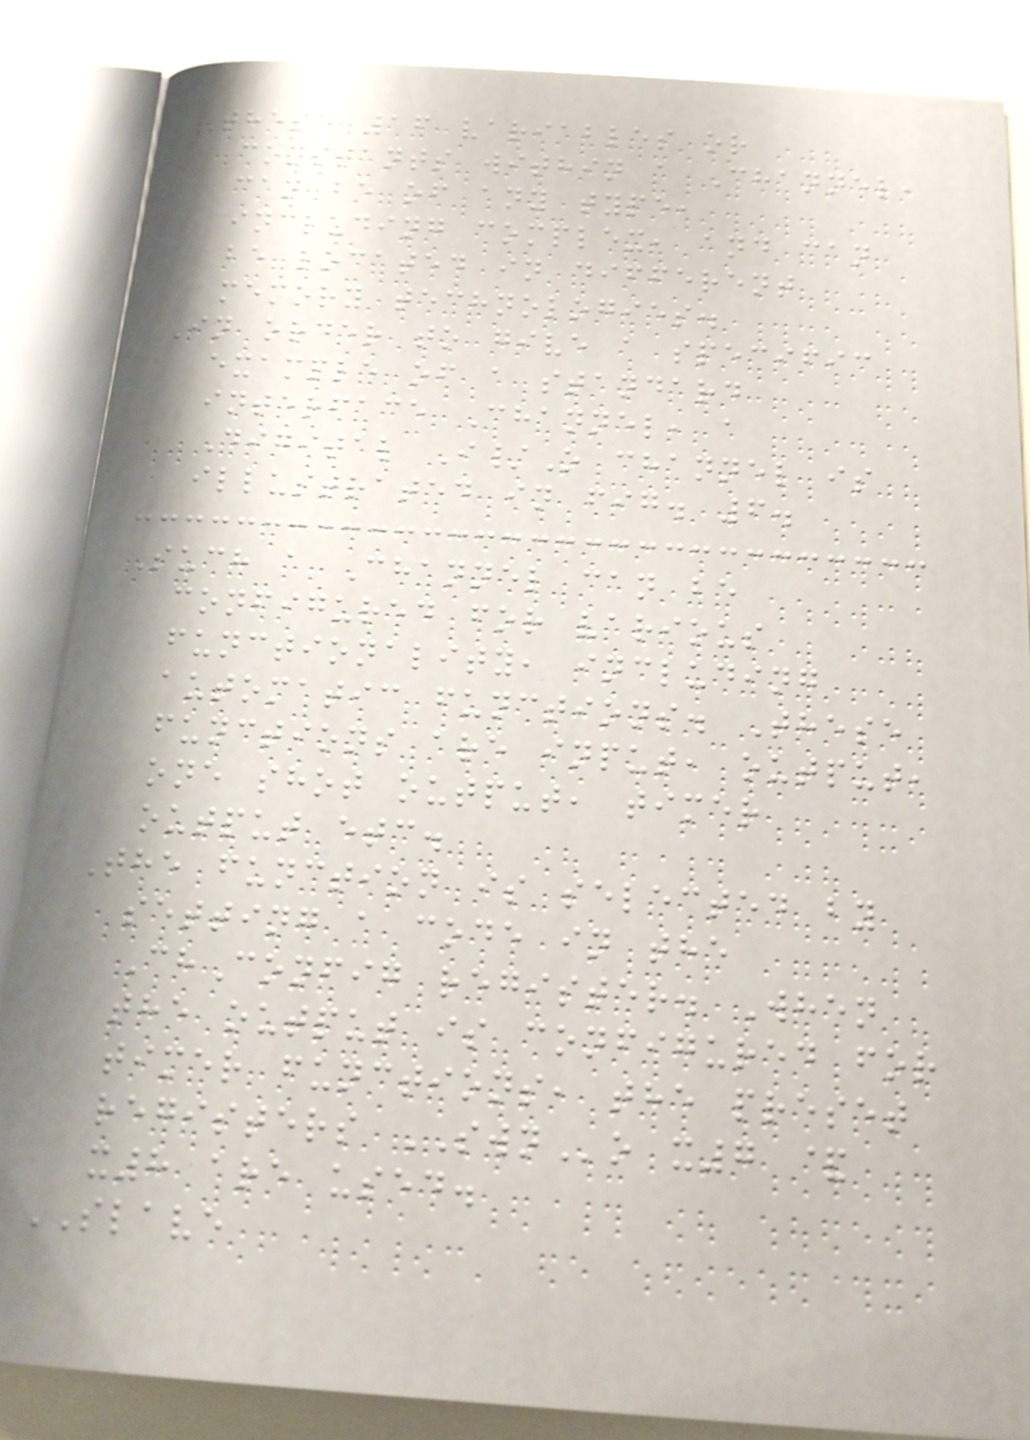These 16 variables or
constants within a Channel,
can be of any type,
including complex, and can
be located in different
memory technologies.
In order to give a specific
example of a standard
interface Channel, a
Digital I/O channel is
illustrated in fig. 6.
Such a Channel can be
configured for various
functionality, including
automatic functions. These
functions are input, output,
one shot output, timer
output etc.
The function is selected by
setting a code in the
ChConfig register. When
the output is configured for
timer functions, the preset
registers SWNo x7 &
x8 are used.
SLAVE
